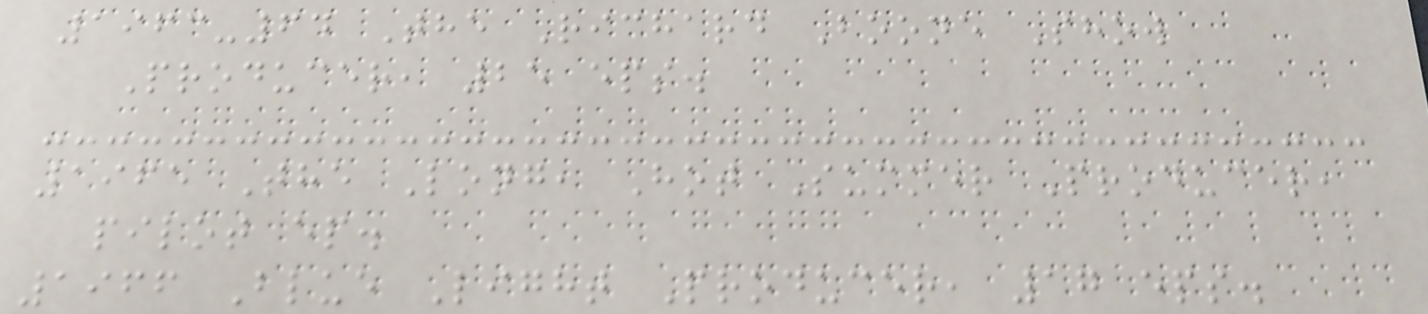1963-64 The Richard Boone Show
Producer, 25 eps.
1965 The Long, Hot Summer Producer,
pilot ep.
1966 Blue Light Producer, 17 eps.
